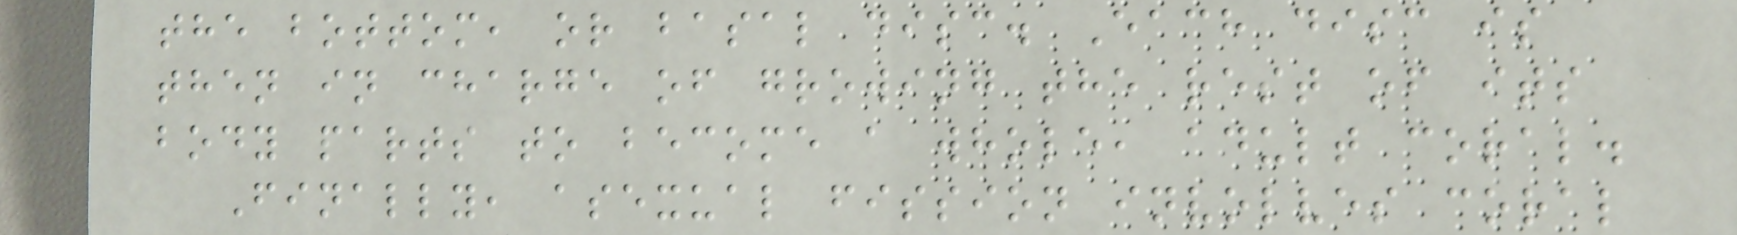the bottom, or basal disc. Each disc is
then in charge of growing the rest of its
body parts to become a whole, adult coral.
Finally, asexual fission involves coral
